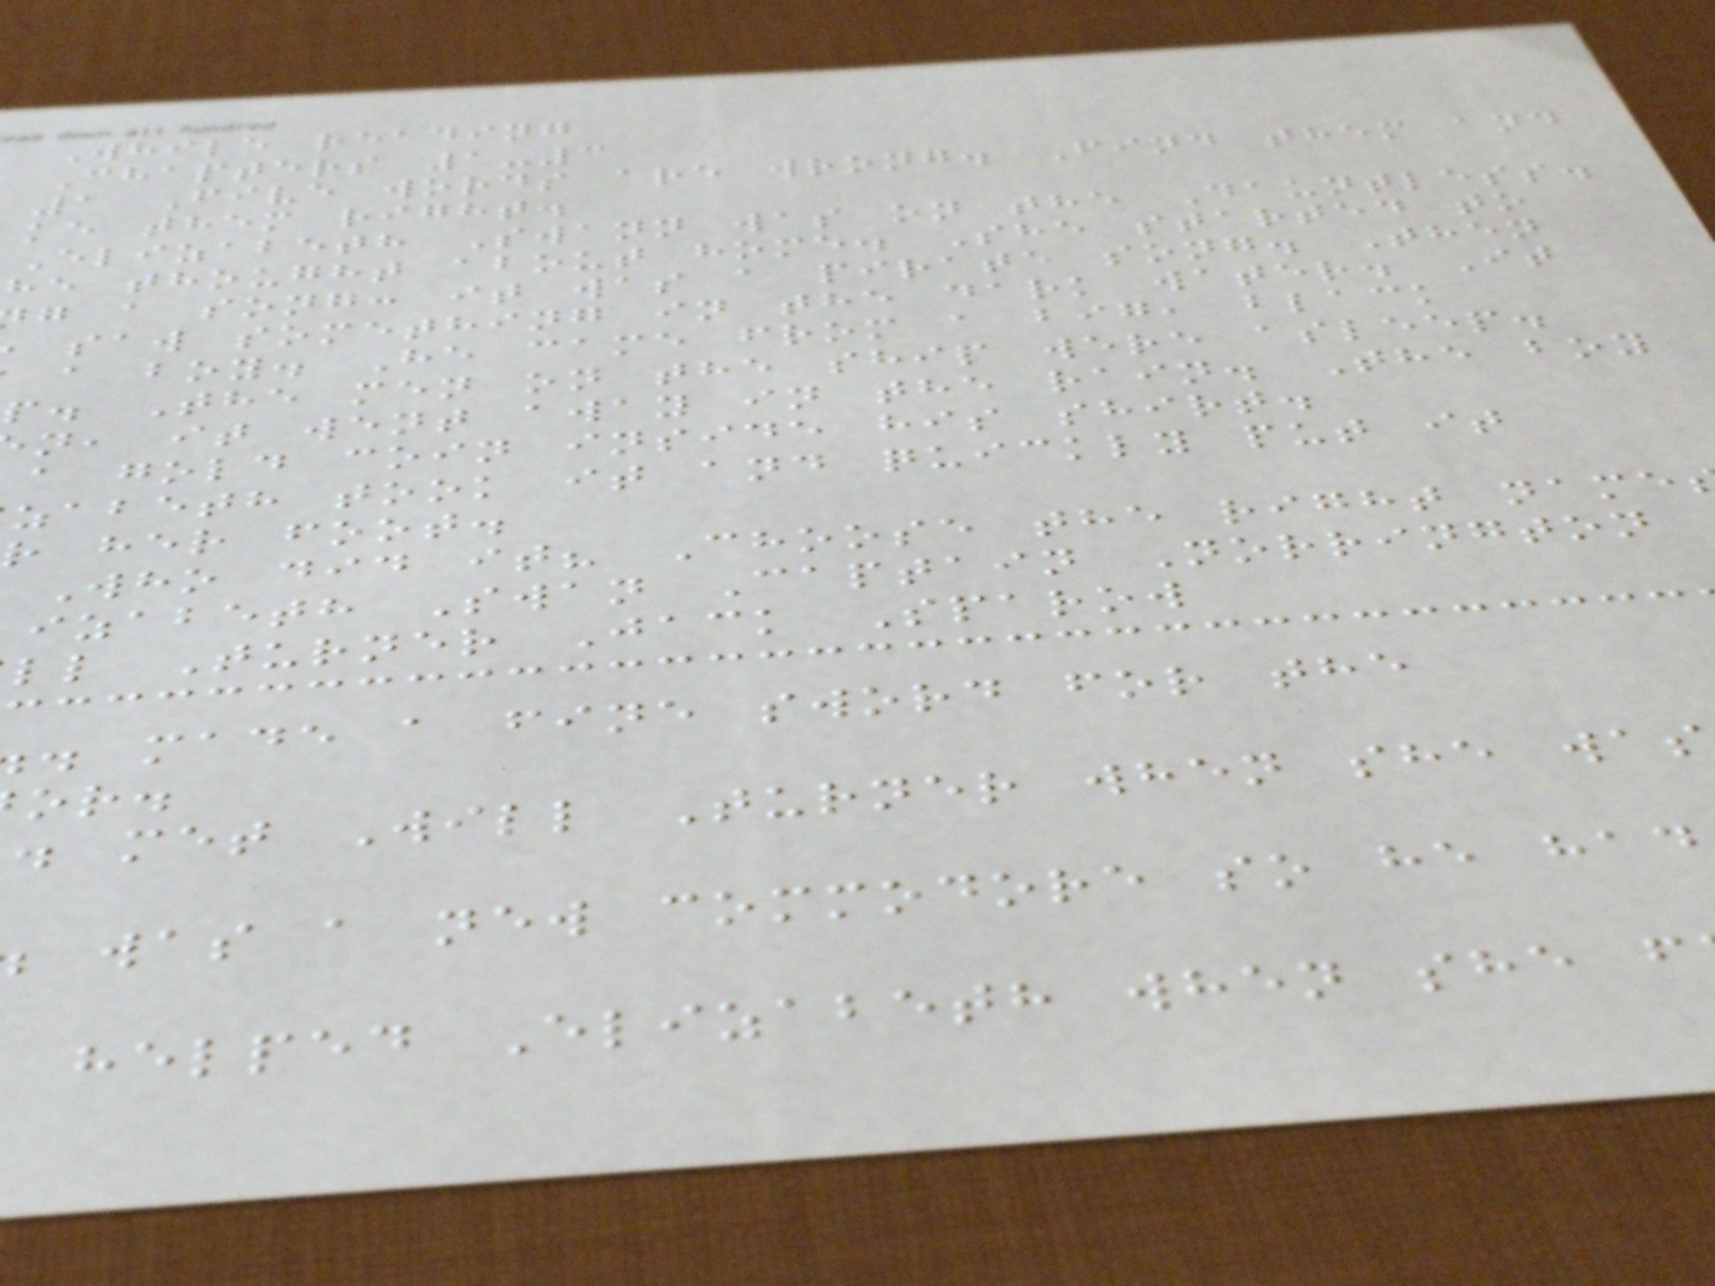While reading
Chapters 1-3
1 Five words are wrong. Find them and
ke them right.
Elizabeth Swann was on the Dauntless.
he thought about home. She started to
g a song: it was a pirate song. Then
saw something in the dark water. It
a boy. He came from a big, black
p. The men on the ship were asleep.
n, it went away in the rain. The boy
a gold coin inside his shirt.
zabeth took it and quickly put it
r her foot.
Who did it? Choose the right name
izabeth Swan Captain Norrington
ll Turner Jack Sparow
. made a fine sword for the
. met Will Turner when she was
was a new commodore so he had
helped Elizabeth when she f
